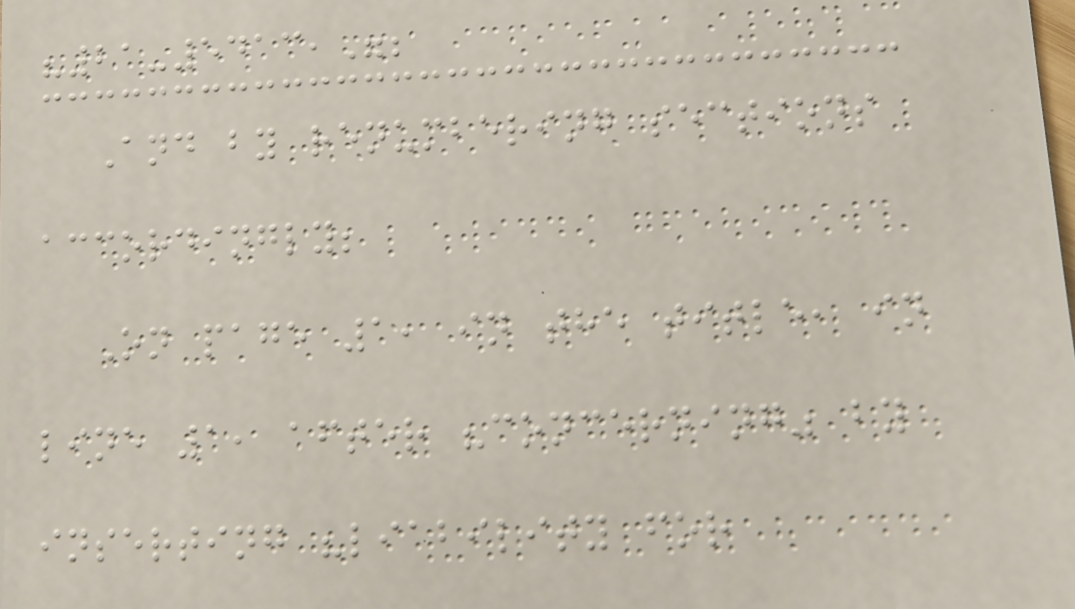"21-5413,";
And by renumbering sections
accordingly;
On page 1, in the title, in
line 1, after "concerning" by
inserting "liability for
